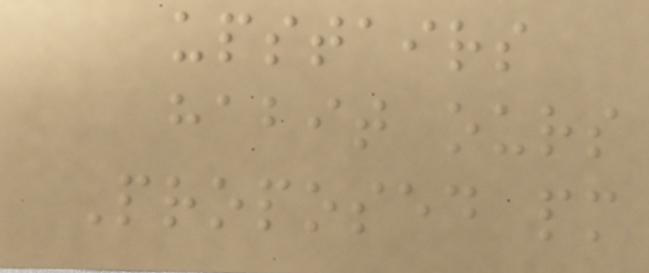upstairs
habit ours
Proposed pm
